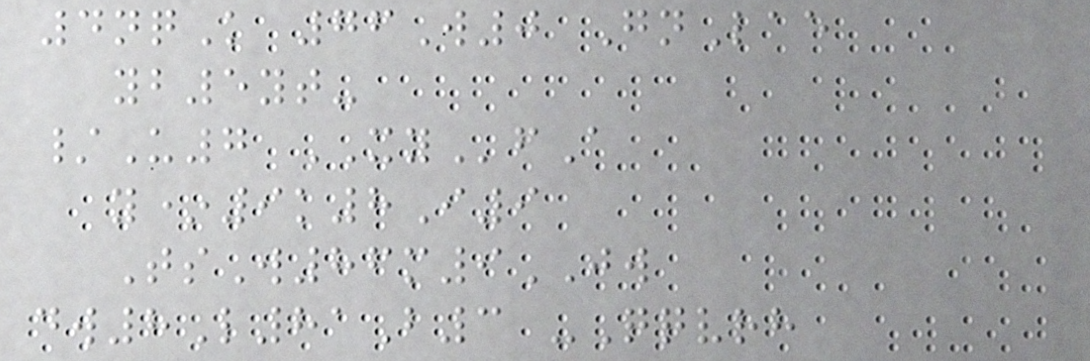4nqK 76W0 GnLae
yb5yt-
/U7 XYfA
y*9k8I9
TsW86m9JW
dw8L81B3 -Qqvrh
